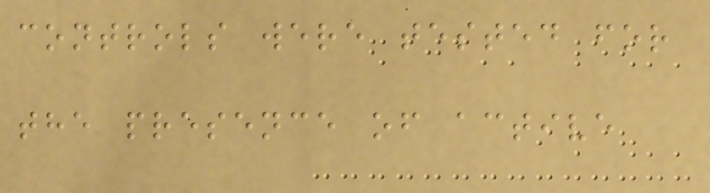controls were tested for
the presence of active
